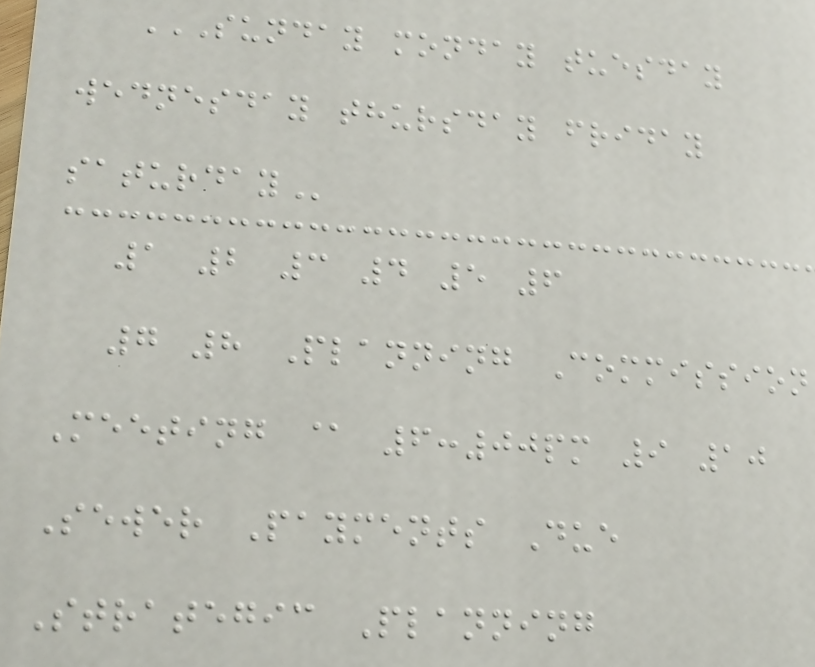SUNDAY MONDAY TUESDAY
WEDNESDAY THURSDAY FRIDAY
SATURDAY
1 2 3 4 5 6
7 8 Planning Commission
Meeting @ 6:00pm 9 10
Sewer Payments Due
Strategic Planning
